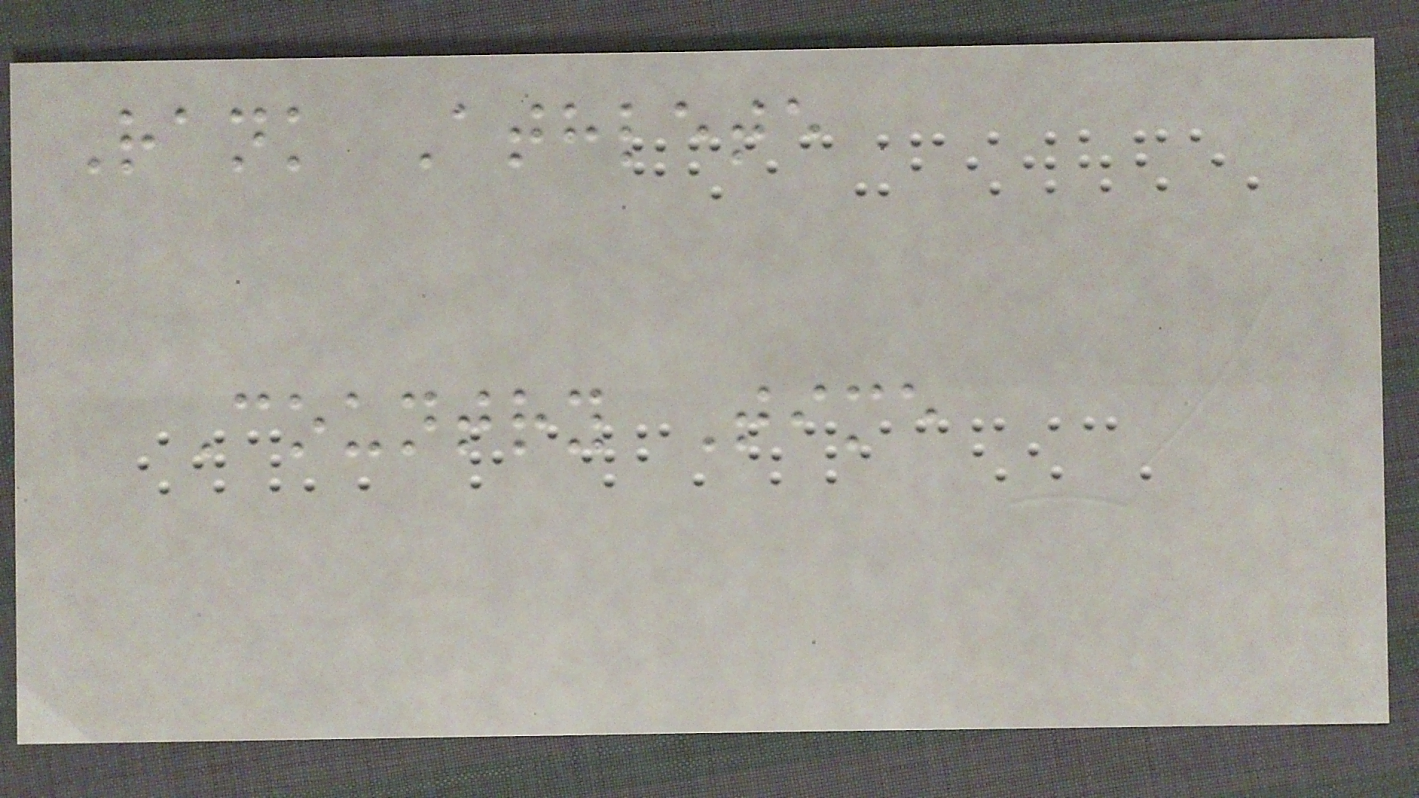Rank Athlete
Country Time
